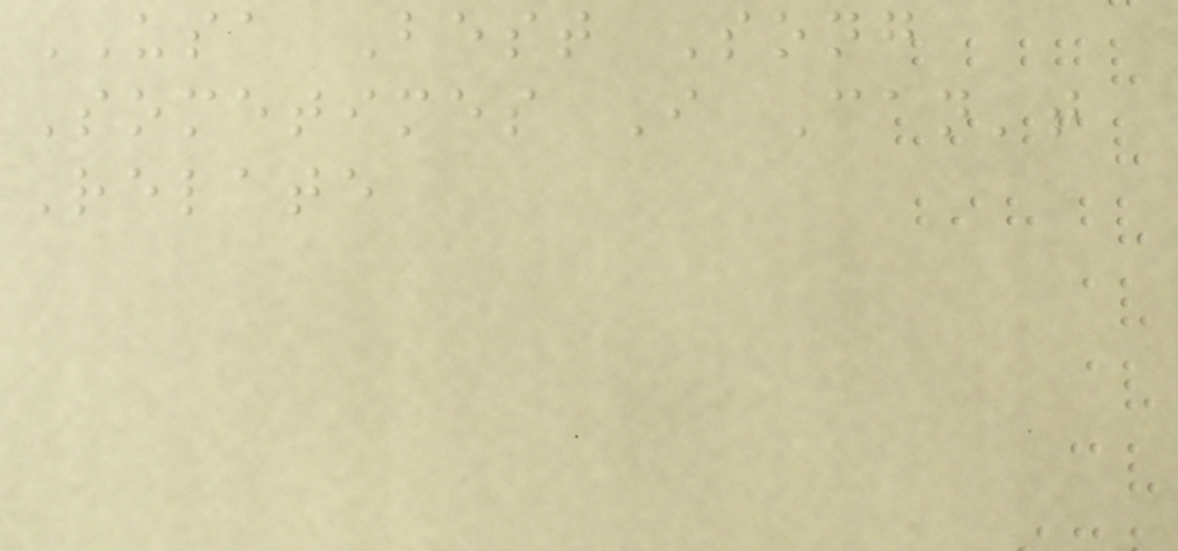USA Best Song
Sometimes I Can't
Relate
